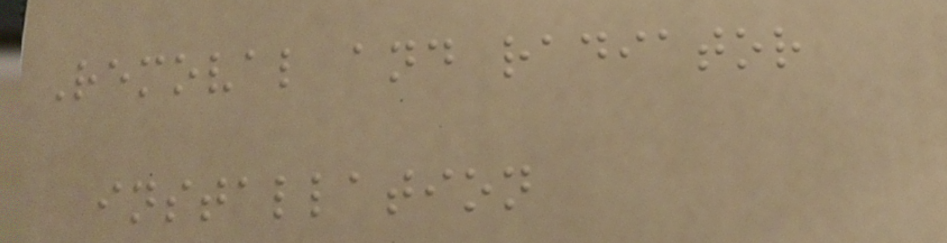Removal and radiator
installation
